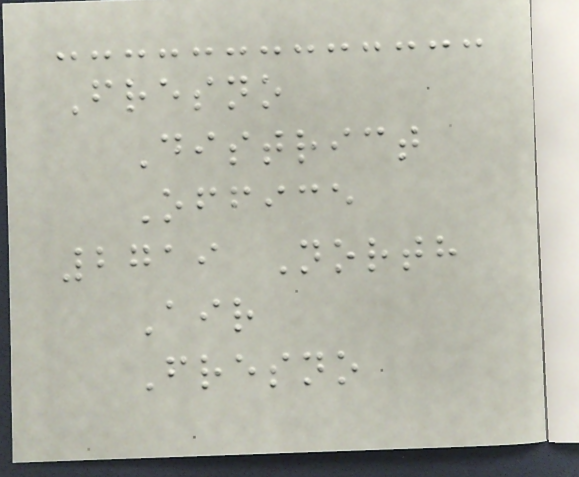Fresno
District
Office
2719 North
Air
Fresno
